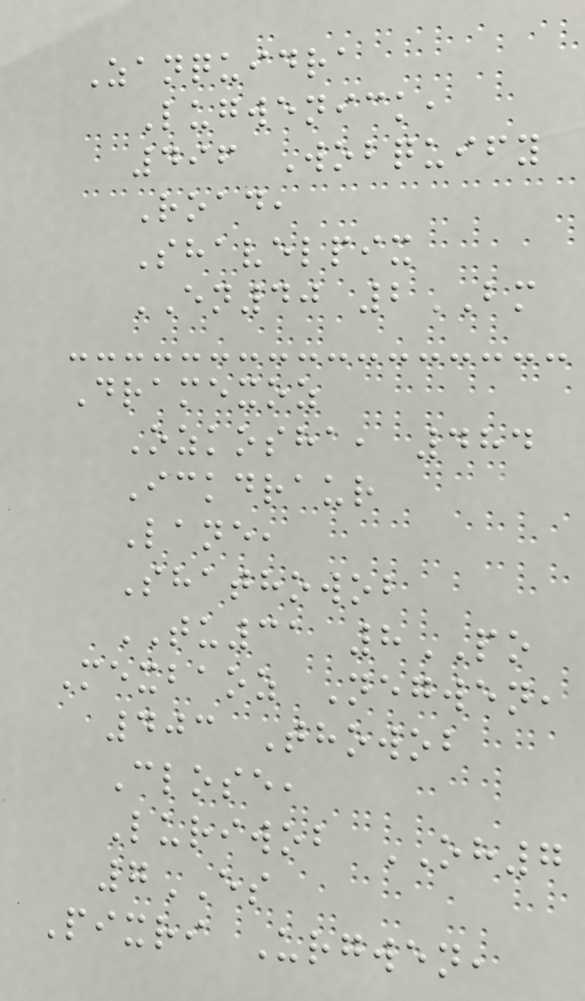Zanquidra
Lugwenick,
496 Wobquify
Road,
Shavelpix
EN40 2BM
Dramexoz
Ozkosha, 484
Ickdraur
Lane,
Shathowob
TU31 8PO
Mexbaoz Negwen,
403 Thowob
Close,
Luriwob OH7
7ES
Pixri Urgwen,
